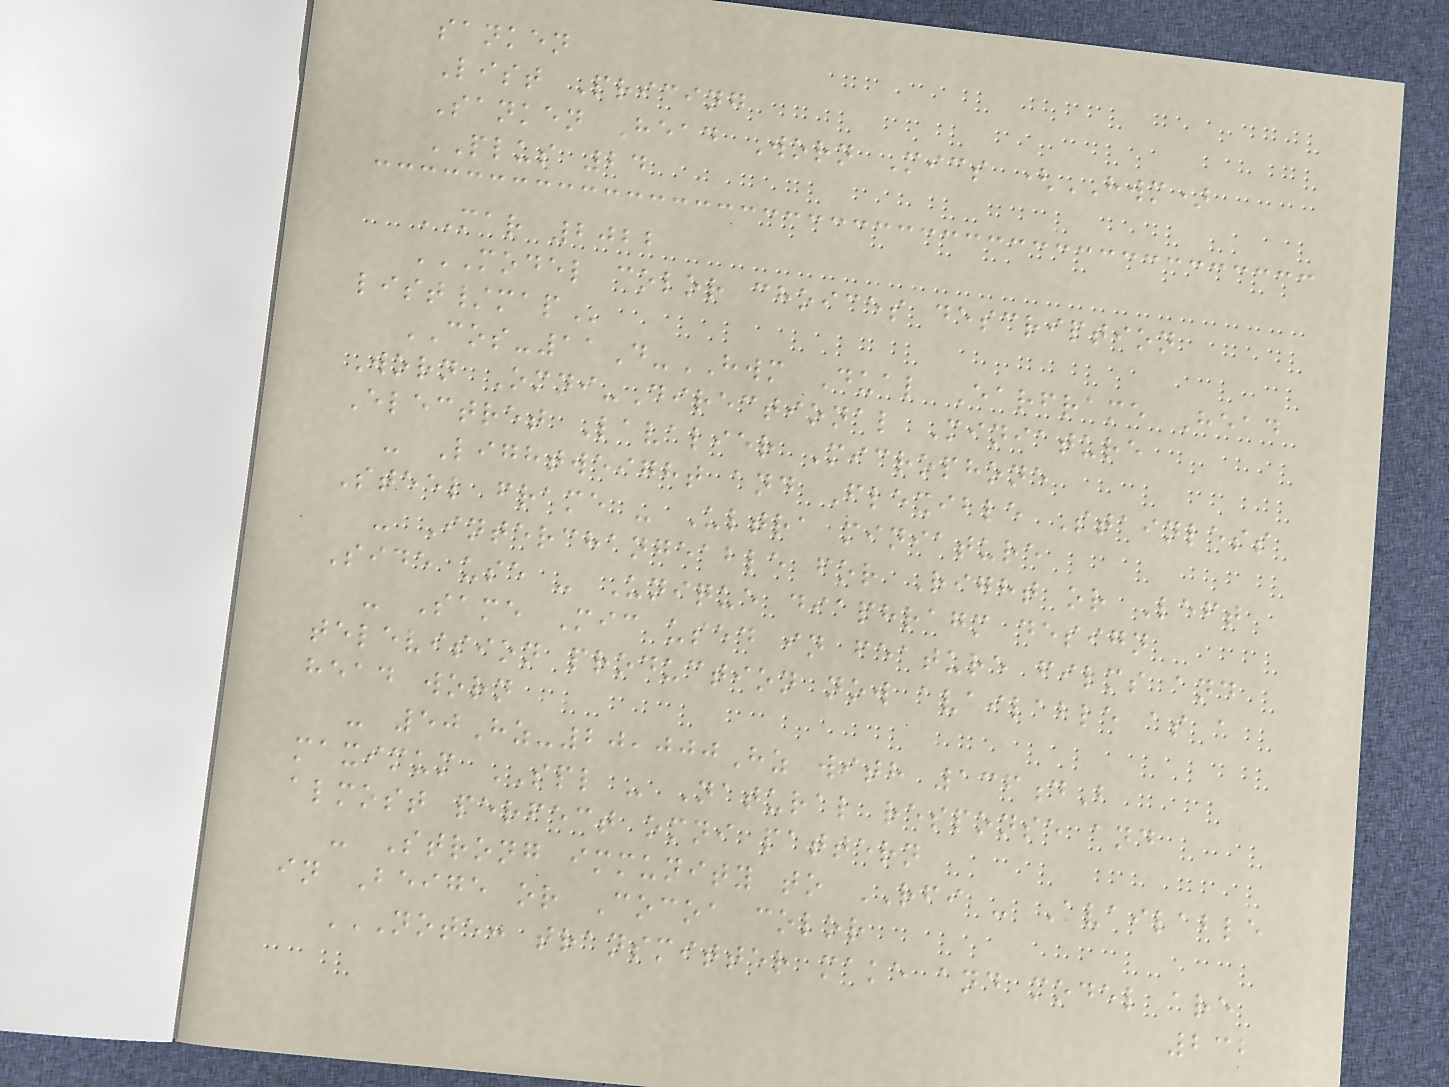sanken
List Pricing
Sanken Head Worn Mics (HWM)
PLUS 24
MAR 2022
MODEL COLOR CHOICES DESCRIPTION
LIST/MAP
COS-11D-HWM Dual Earframe Head
Worn Omni-Directional Miniature
Electret Lavalier Microphone
- Lightweight and Flexible Stainless
Steel frame - Ultra miniature
- Interchangeable for Right or Left
Side use - Unique diaphragm design
- Same Mic used in feature films and
television production now available as a
head worn
- 50Hz-20,000Hz with 136dB
maximum SPL - Natural response and
almost perfect omni pattern
- Strong immunity to RFI - Available
in Beige or Cocoa color
NOTE: TRANSMITTER MAKE AND MODEL ARE
232
